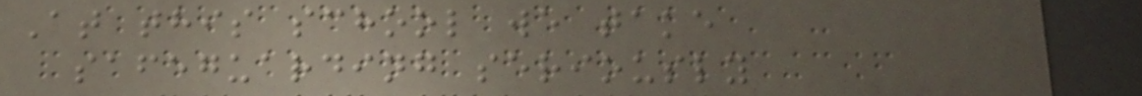At this school we take
safeguarding seriously
